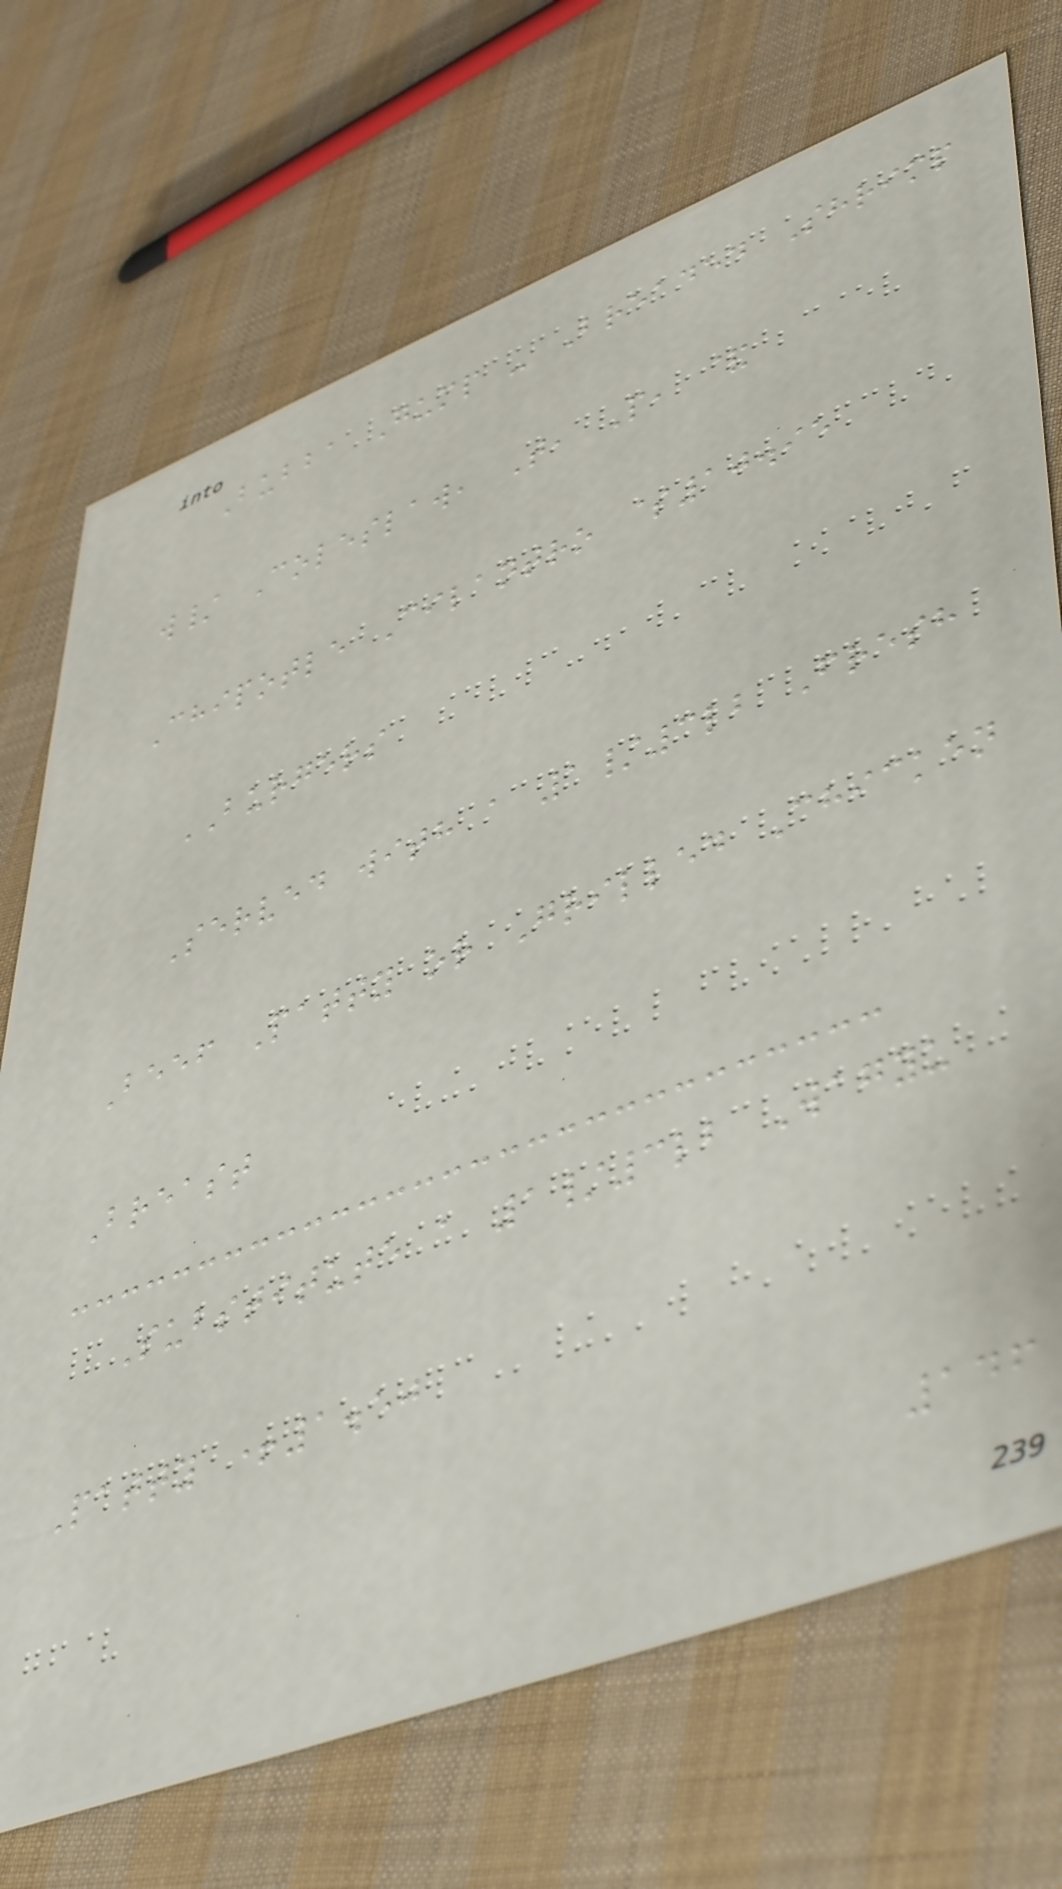Bubba Gump - Breaded Shrimp
w/ Coleslaw, T, P, &
Chipotle Cilantro $10.95
BURGERS
Served with a 1/3lb Fresh
Beef Patty or Grilled Chicken
Breast
Substitute a 1/3lb Wagyu
Patty +1.50
146
